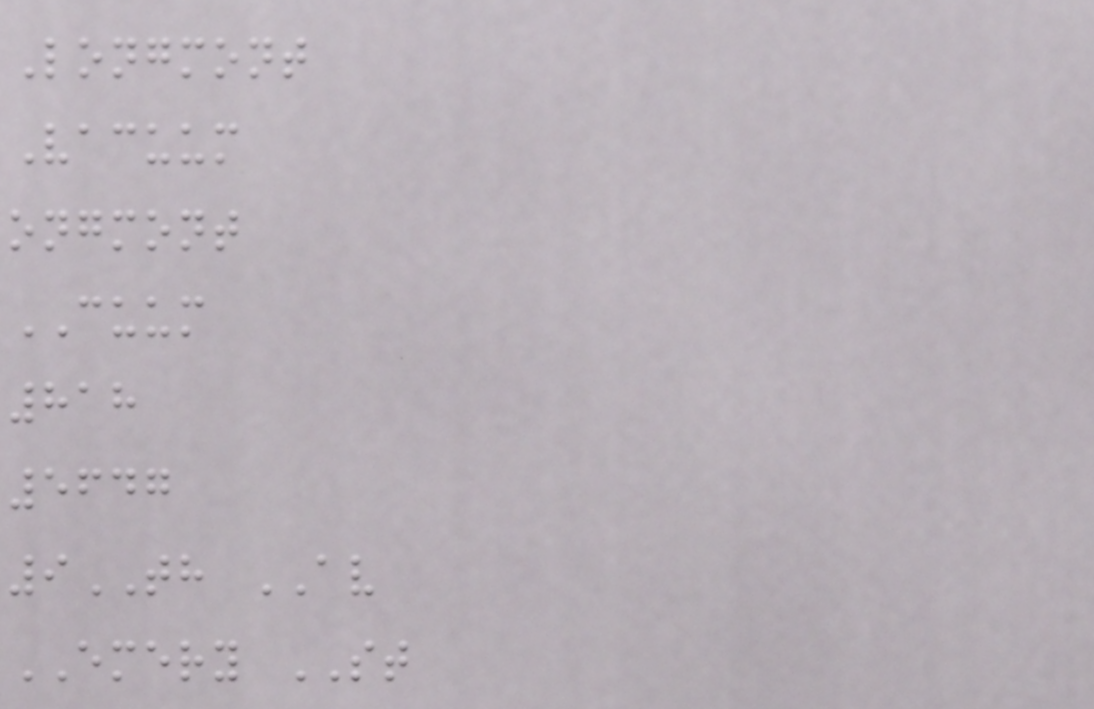Longmont
Vacuum
ongmont
CUUM
818
5647
9TH AV
EMERY ST
